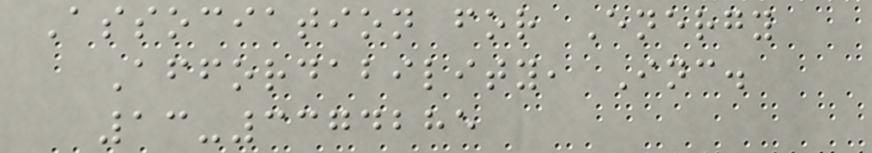Association for Energy
Affordability, Inc.
13-3374285
